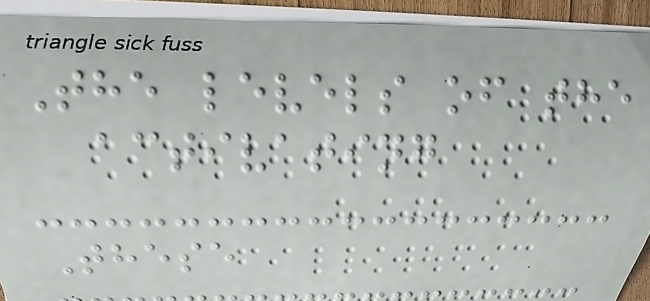The levels of the
activating
These
